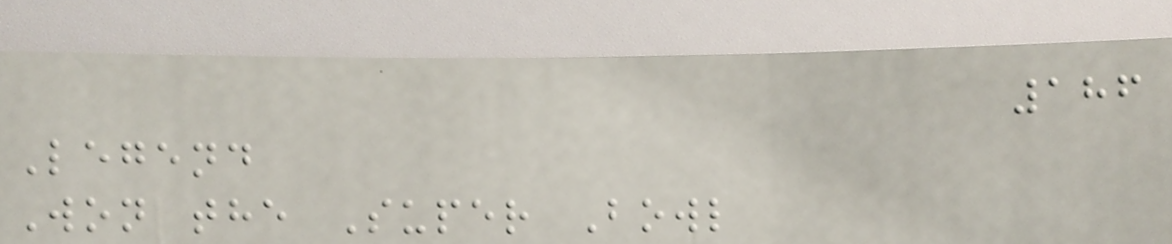186
Legend
Won the Super Bowl
